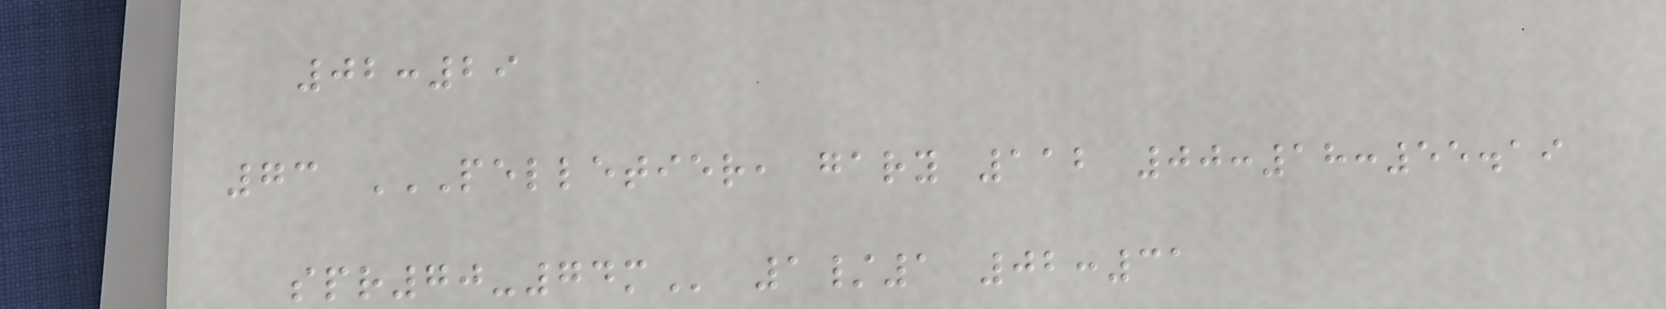02:29
73 PELLETIER, GARY 112 00:18:55.19
SPR70-74M 1/1 02:31
